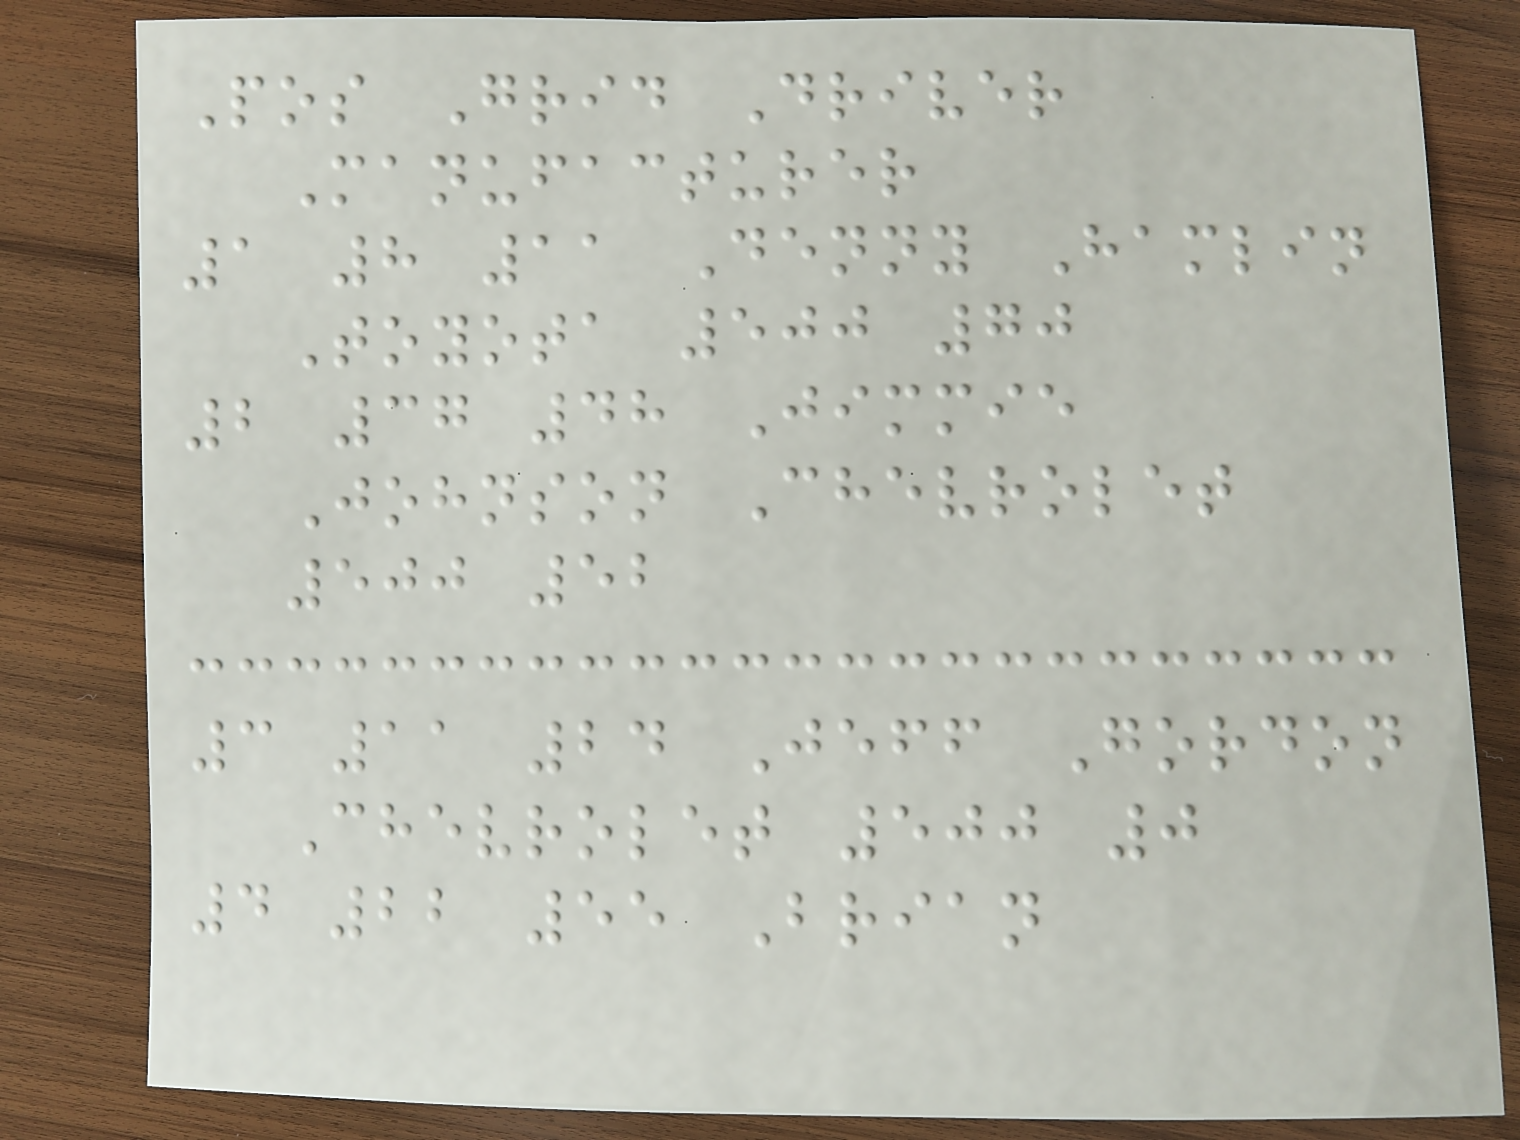Pos Grid Driver
Manufacturer
1 8 11 Denny Hamlin
Toyota 500 70
2 37 48 Jimmie
Johnson Chevrolet
500 52
3 11 24 Jeff Gordon
Chevrolet 500 0
4 22 55 Brian
